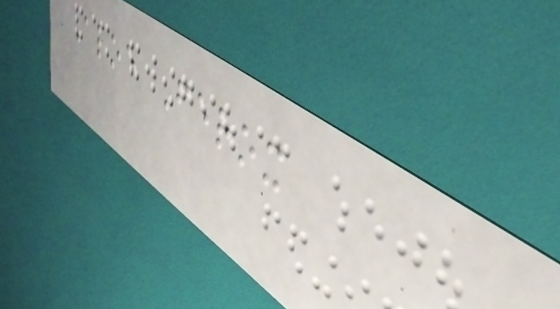Aloe Ferox
